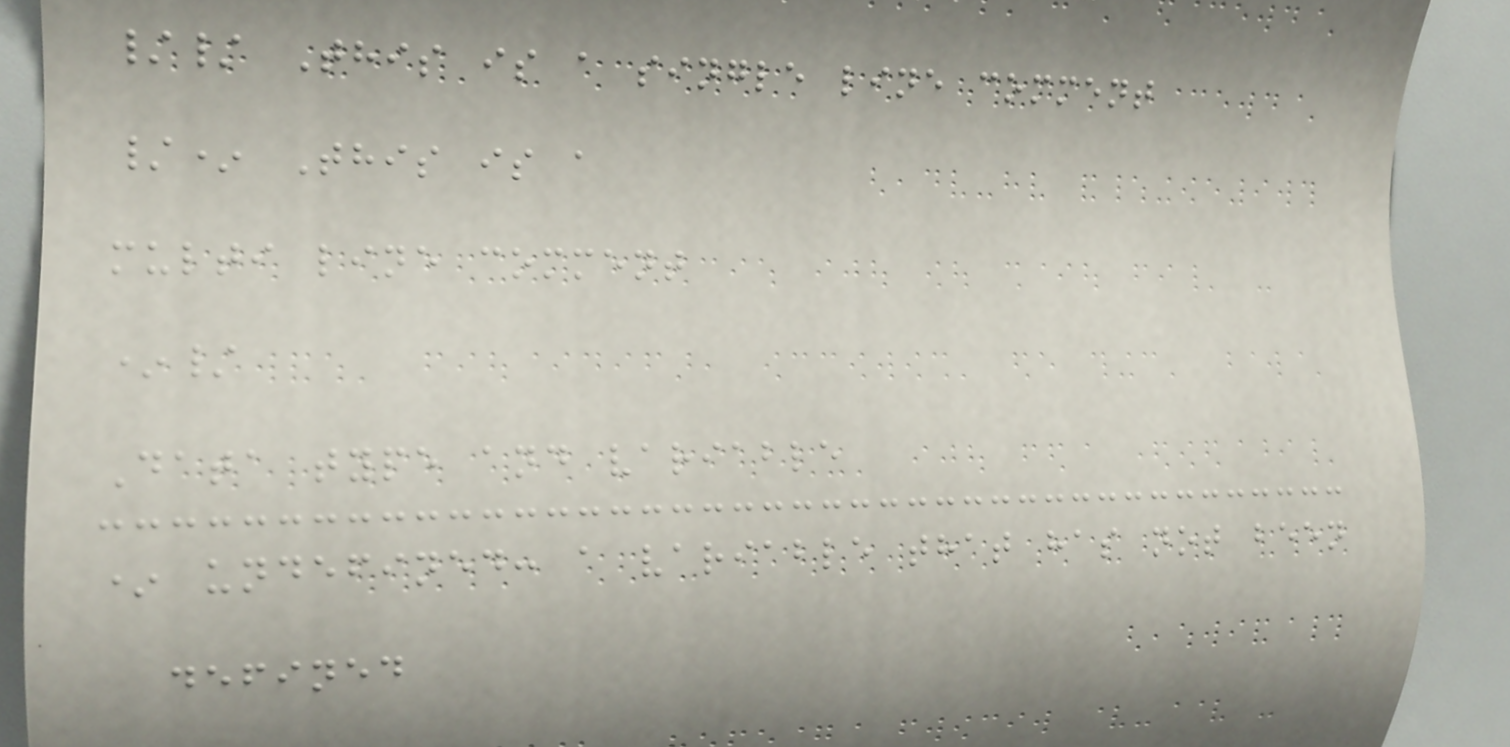// This is a single line comment
/* This is a
multi line comment
*/
Data type and variable
* undefined: a variable that has not been
defined
